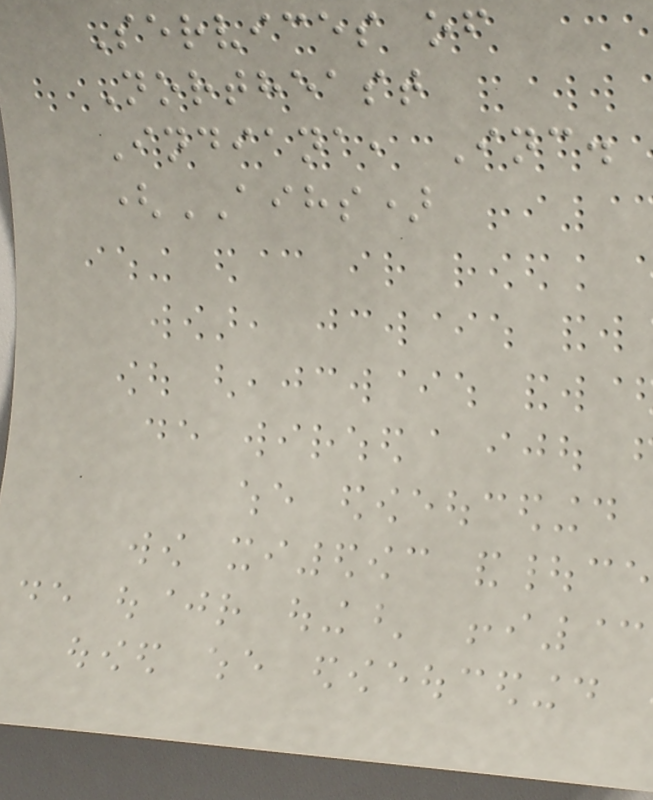Services of
Northeast
Indiana, Inc.
(AIHS)
